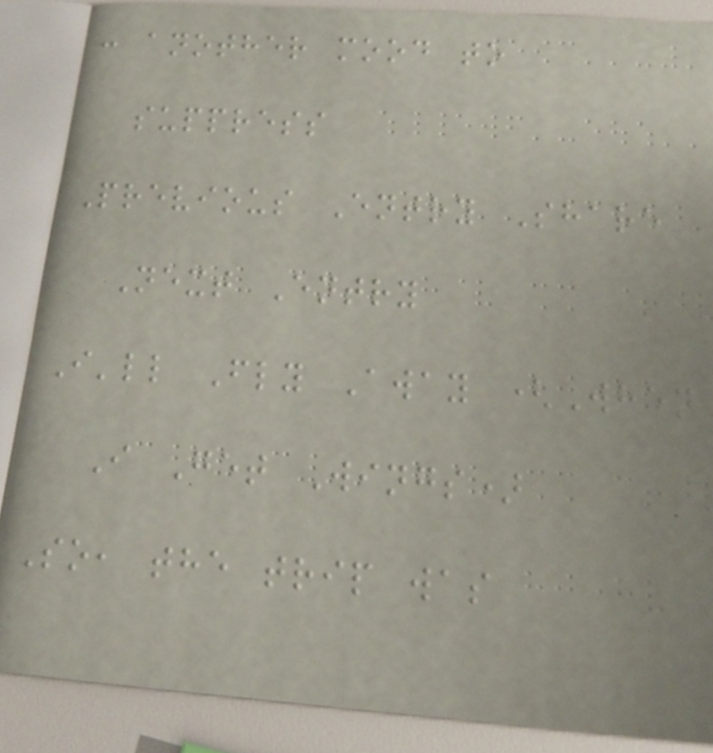: another mood to
suppress
Previous Entry Share
Next Entry
I'll Fly Away (When
I Get Wings)
So, the trip was
